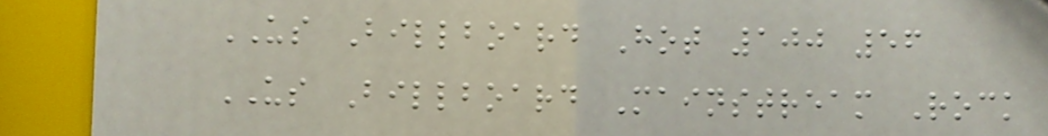US Billboard Hot 100 56
US Billboard Mainstream Rock
